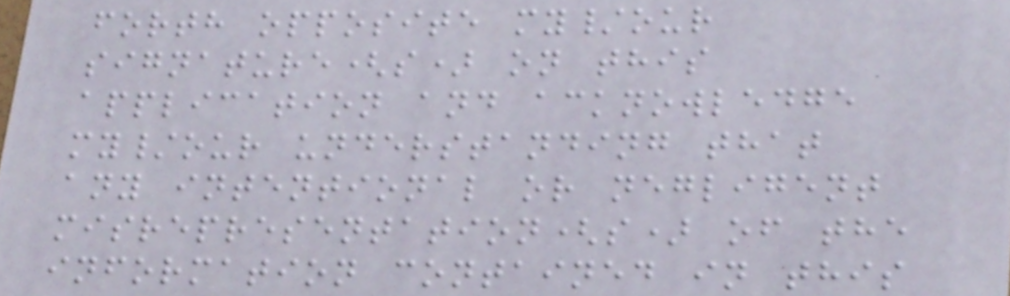forth opposite my/our
signature(s) on this
application and acknowledge
my/our understanding that
any intentional or negligent
misrepresentation(s) of the
information contained in this
